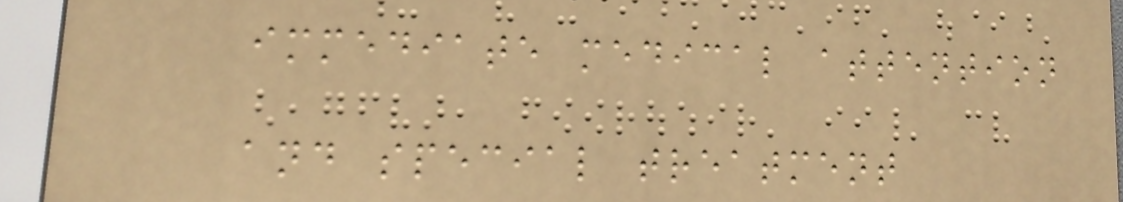immediate medical attention
and special treatment
